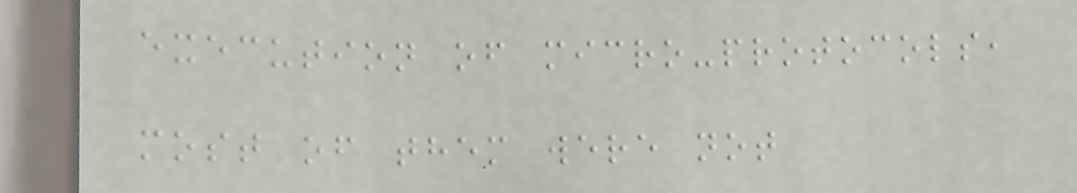execution of micro-protocols,
most of them were not
